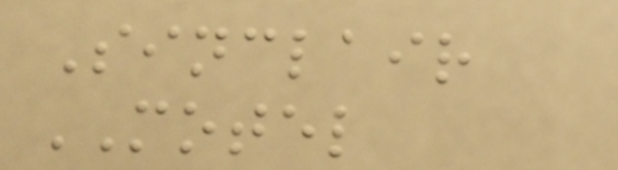Sinclair
MOTEL
